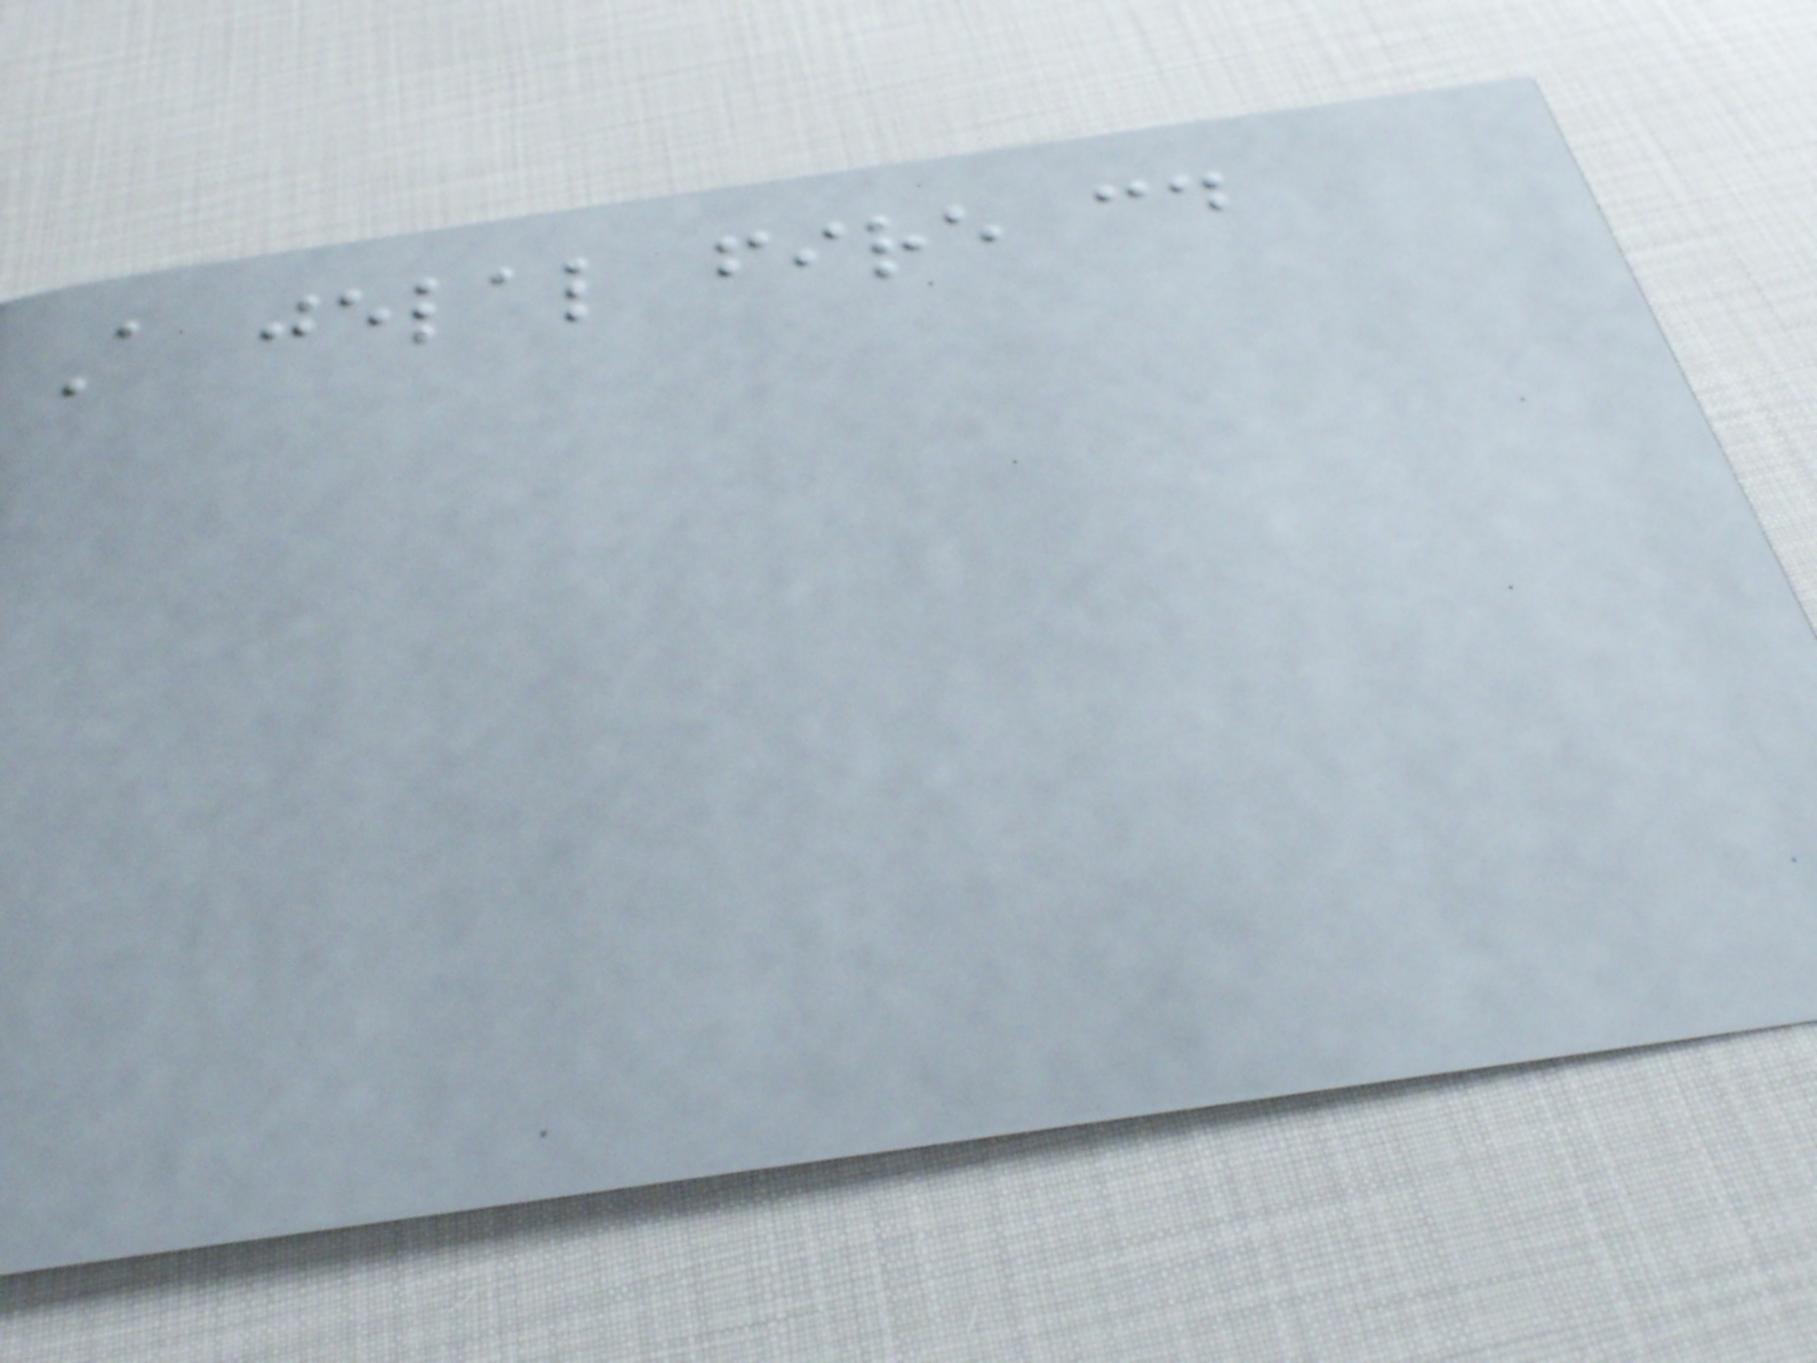A jelal fire could
